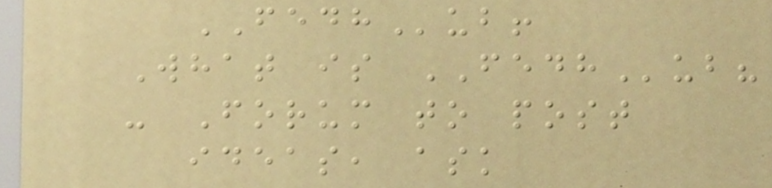FEDHub!
What is FEDHub?
- Forum to post
ideas, ask
